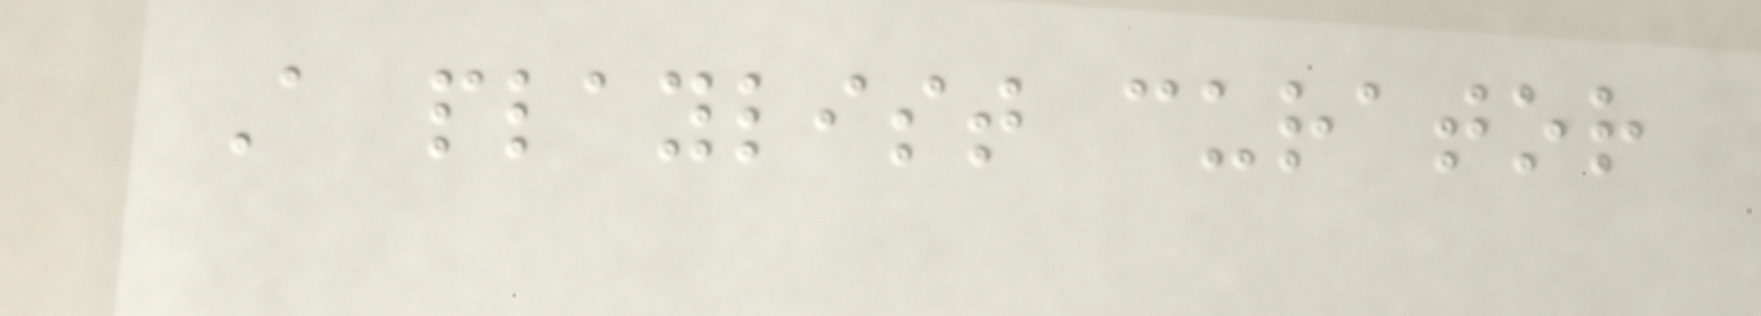A playlist curator
